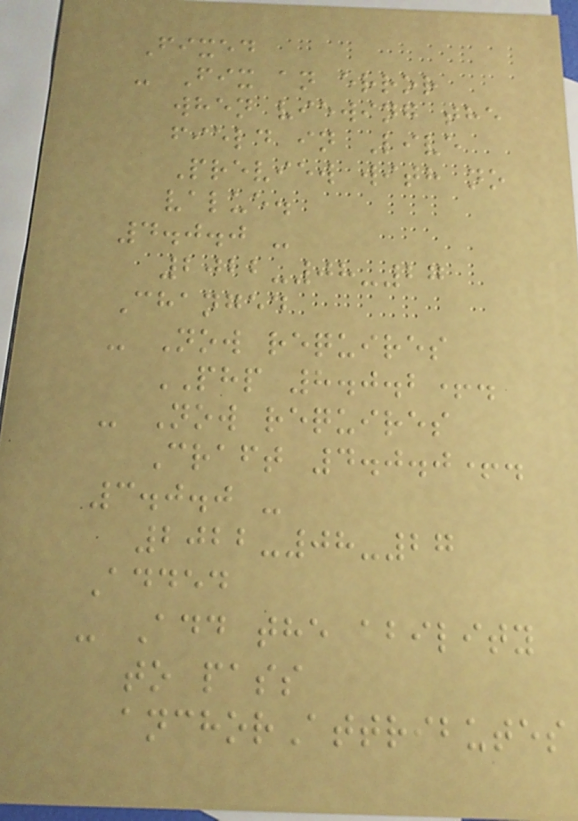Fixed
- Fix an error
when viewing the
field in Live
Preview with no
value.
4.0.0 -
2022-08-27
Changed
- Now requires
PHP 8.0.2+.
- Now requires
Craft 4.0.0+.
3.0.0 -
2022-08-27
Added
- Add the ability
to pass
anchorAttributes
